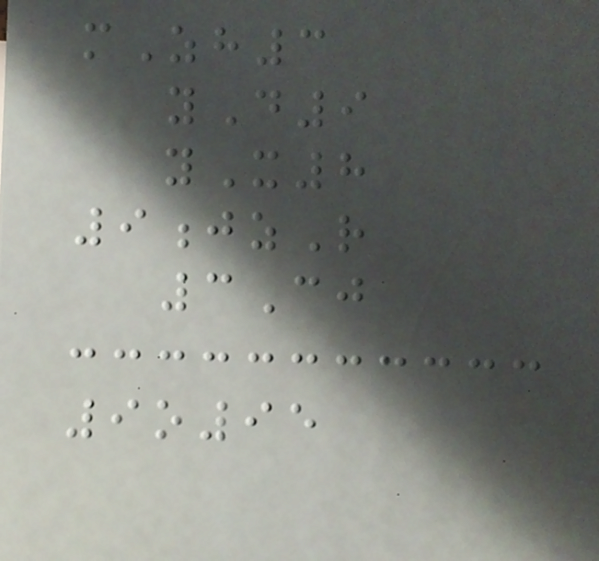mZh3
yD9
yX8
9jzR
3Cj
9o95
